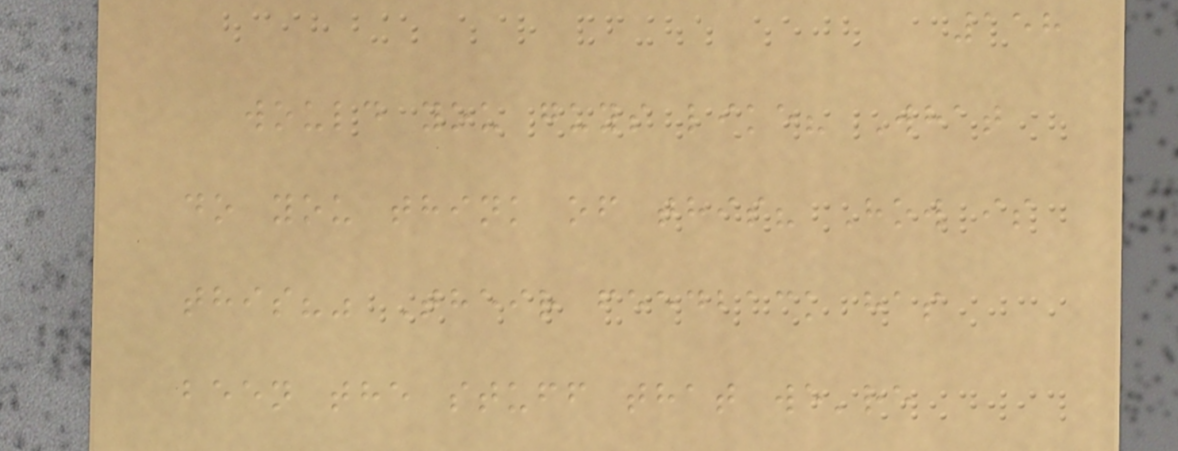158
would you guys like? What
do you think of this? How is
this?" Their feedback has
been the stuff that we're
